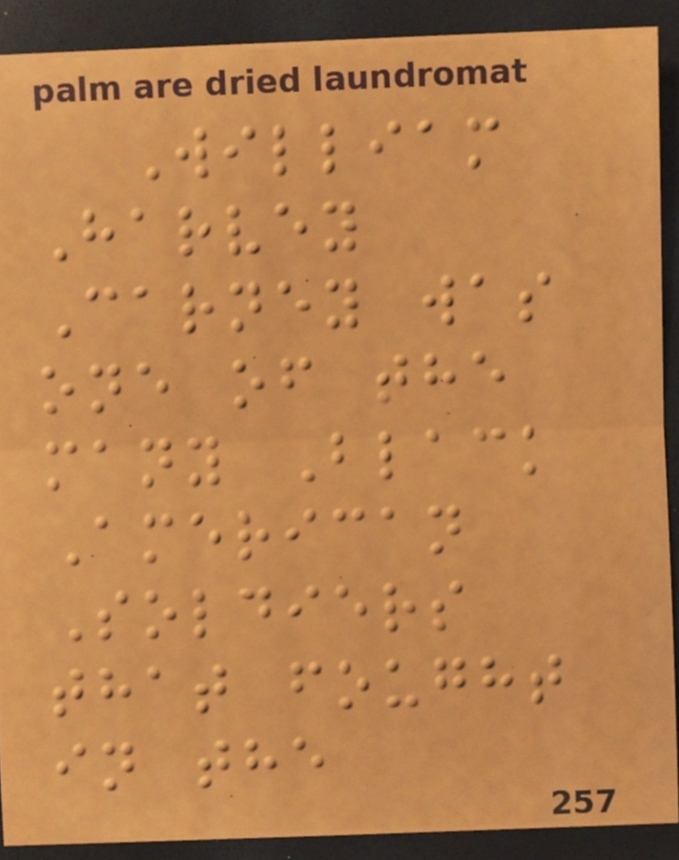William
Harvey
Carney was
one of the
many Black
American
Soldiers
that fought
in the
